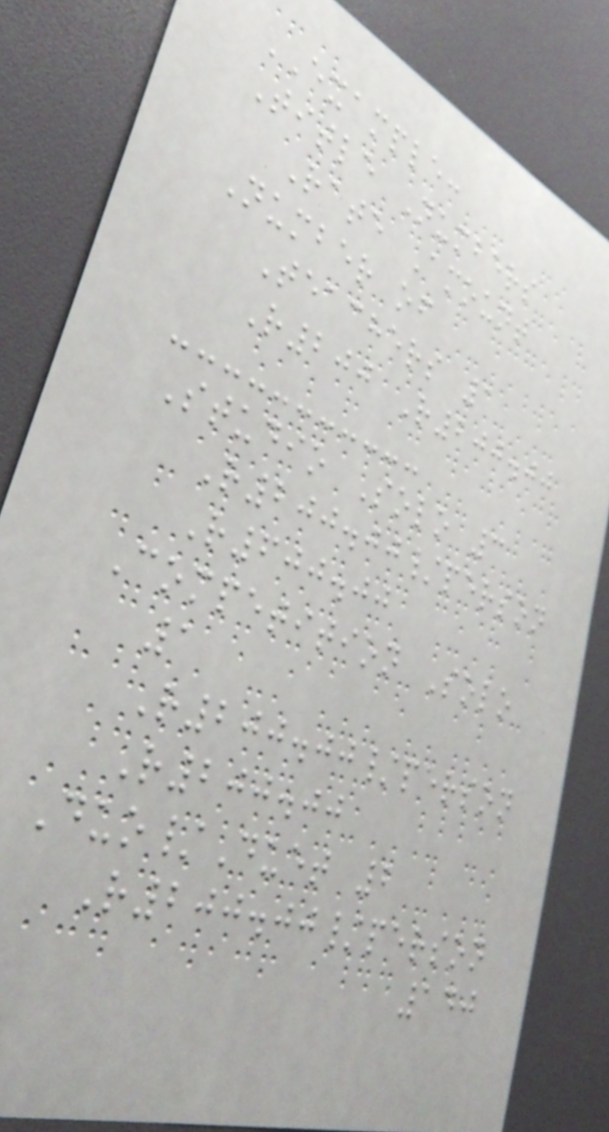EXAMPLE:
Title Numbers
Rate Amount
Number of
Teachers 1
R200 R200.00
Studio Solo 3
R200.00/person
R600.00
Competition Solo
1
R200.00/person
R200.00
Duo/Duet 2
R200.00/person
140
